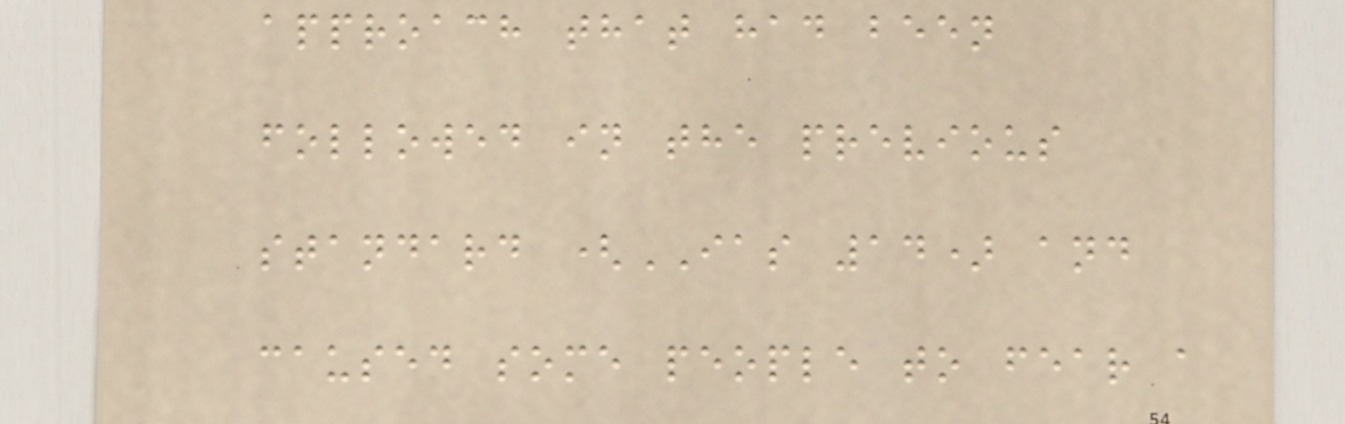approach that had been
followed in the previous
standard (IAS 14) and
caused some people to fear a
